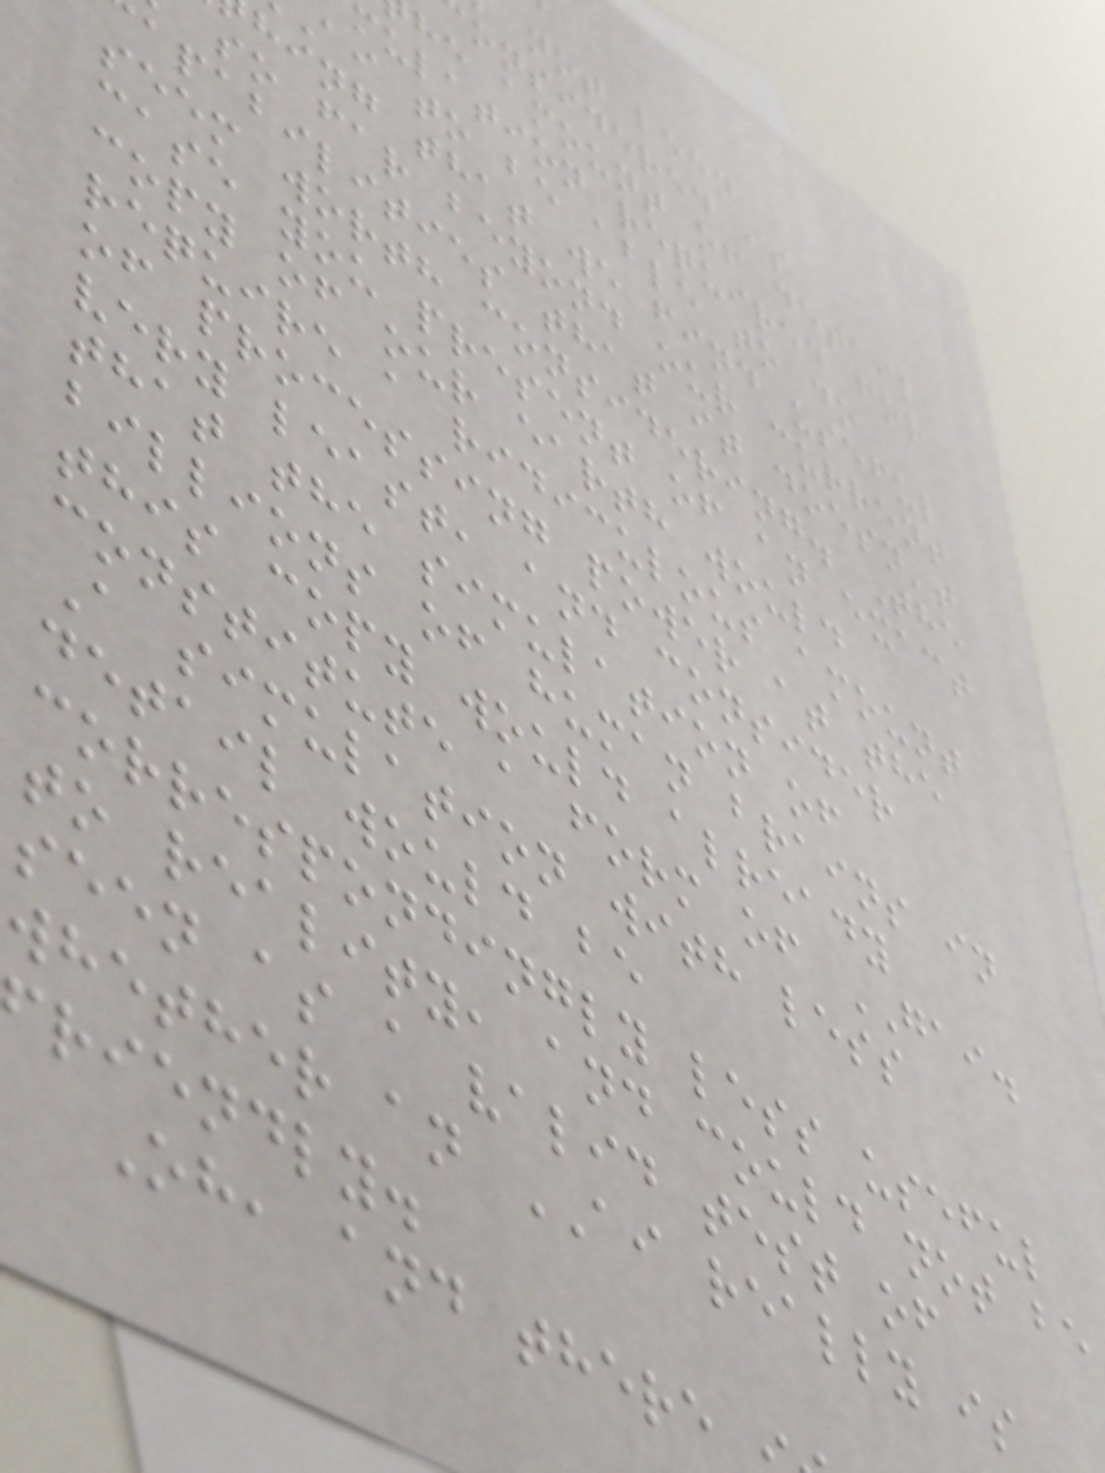not been
onsidered is
he amount of detail
mulation required for
ai to be able to do
hing that we find useful
so far beyond our current
apabilities that it doesn't
seem worth considering. The
case you present of an exact
copy of our earth would
require a ridiculous amount
of processing power at the
very least, and consider
that the simulation of
billions of human brains in
this copy would already
constitute a form of GAI.
A simulation with less
detail would be
correspondingly less useful
to reality, and could not be
seen as a valid test of
whether an AI really is
riendly.
Oh, and there
